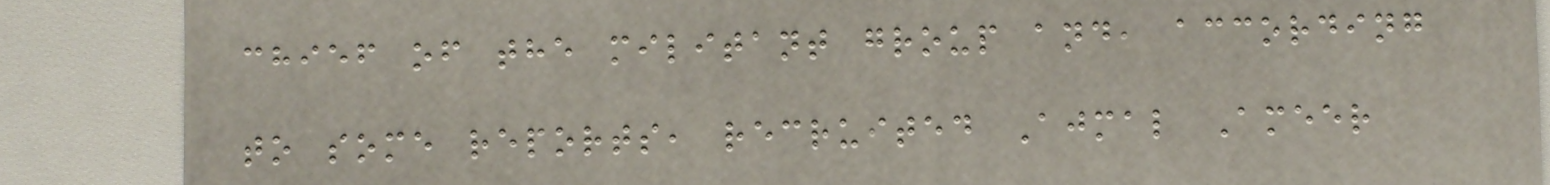chief of the militant group and, according
to some reports, recruited Ajmal Ameer
